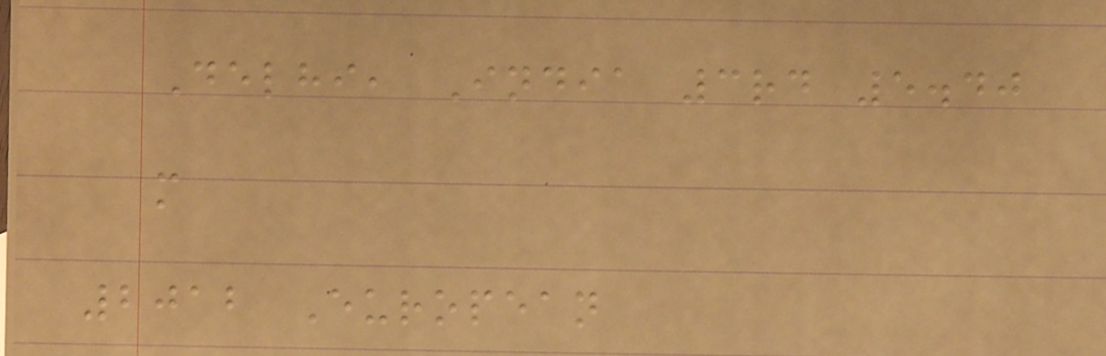Delhi, India 3rd 5.40
m
2012 European
